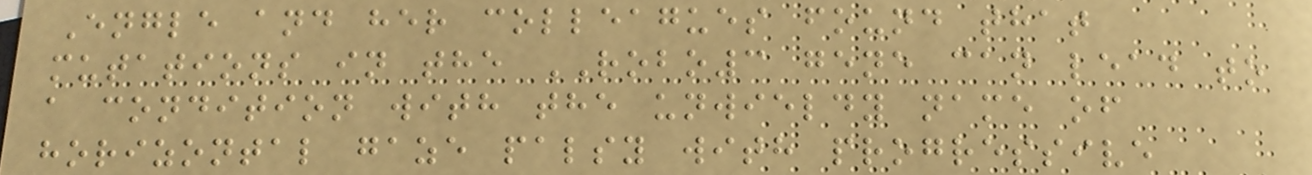Engle and her colleagues found that
mutations in the ROBO3 gene can lead to
a condition with the unwieldy name of
horizontal gaze palsy with progressive
